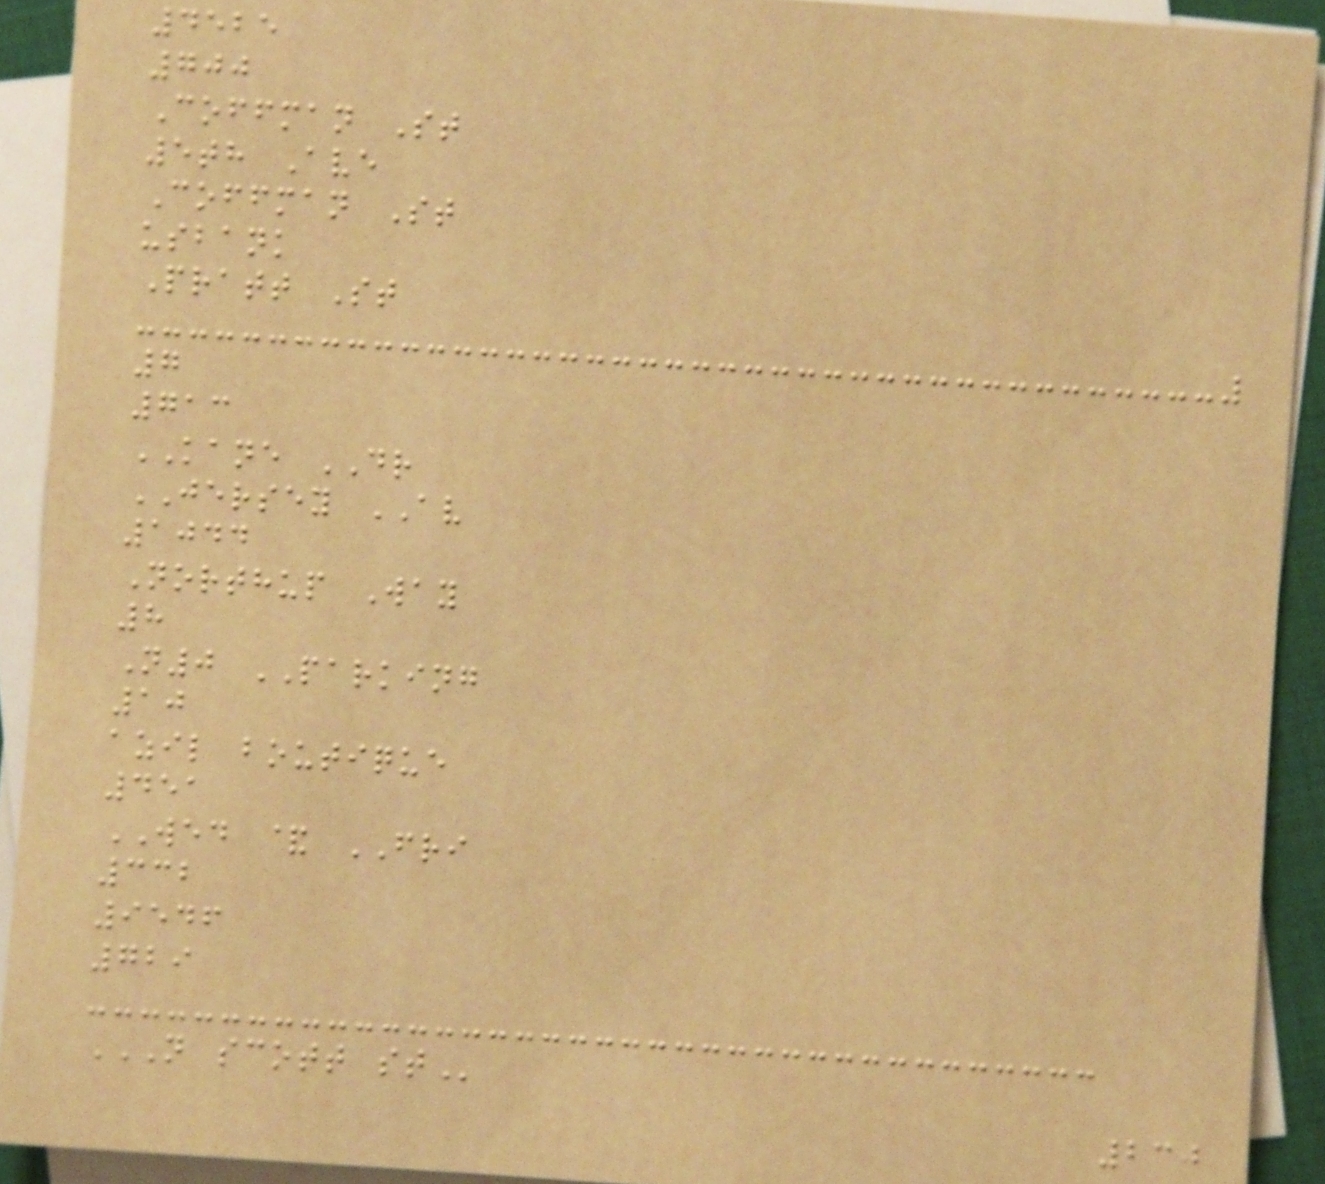4525
700
Coffman St
5th Ave
Coffman St
usbank
Pratt St
7
713
KANE DR
JERSEY AV
1044
Northup Way
8
N0 PARKING
10
azil boutique
451
WED & FRI
332
9546
729
N SCOTT ST
230
